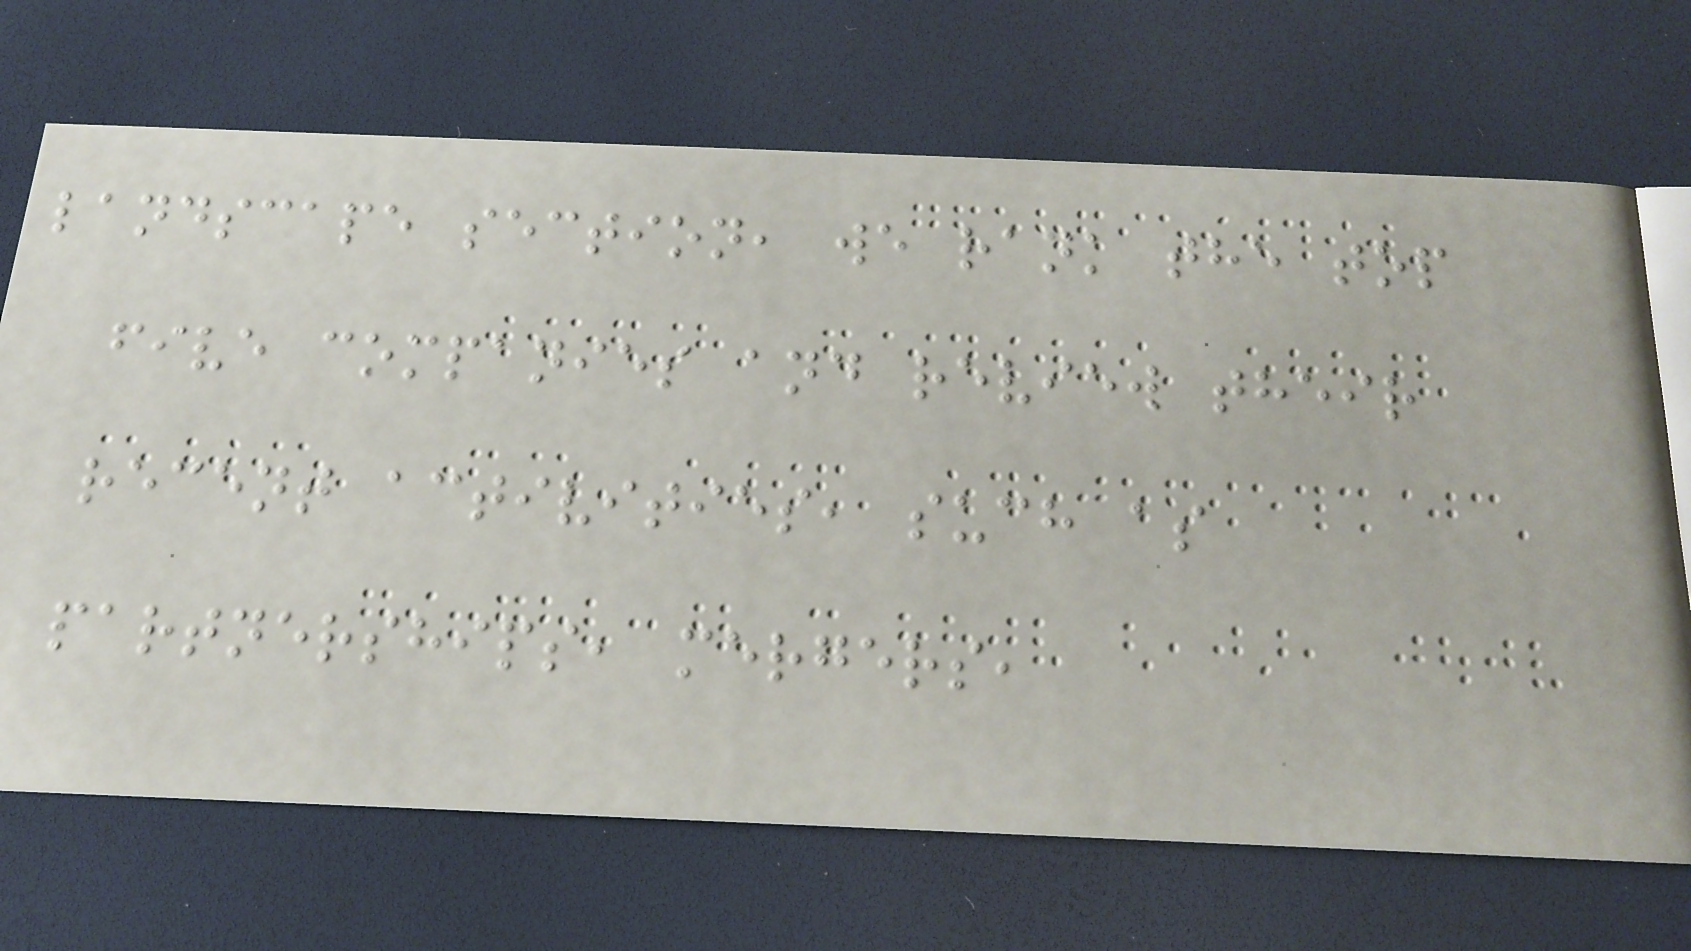landscape section, we rank the top
five companies and review their
recent activities, such as
partnerships, mergers,
